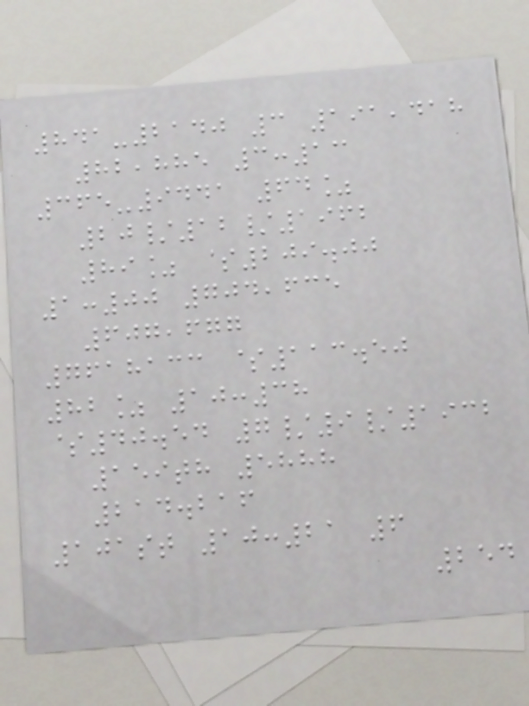841-2140 3 191,418
82,885 3:13
365-9441 64%
20/12/1962
89% $209.00
1:00 704,635
607,677
7618133 $113.50
82% 10:38
$40.54 7/9/1932
159th 5888
214.216
101st 10:21 6
254
